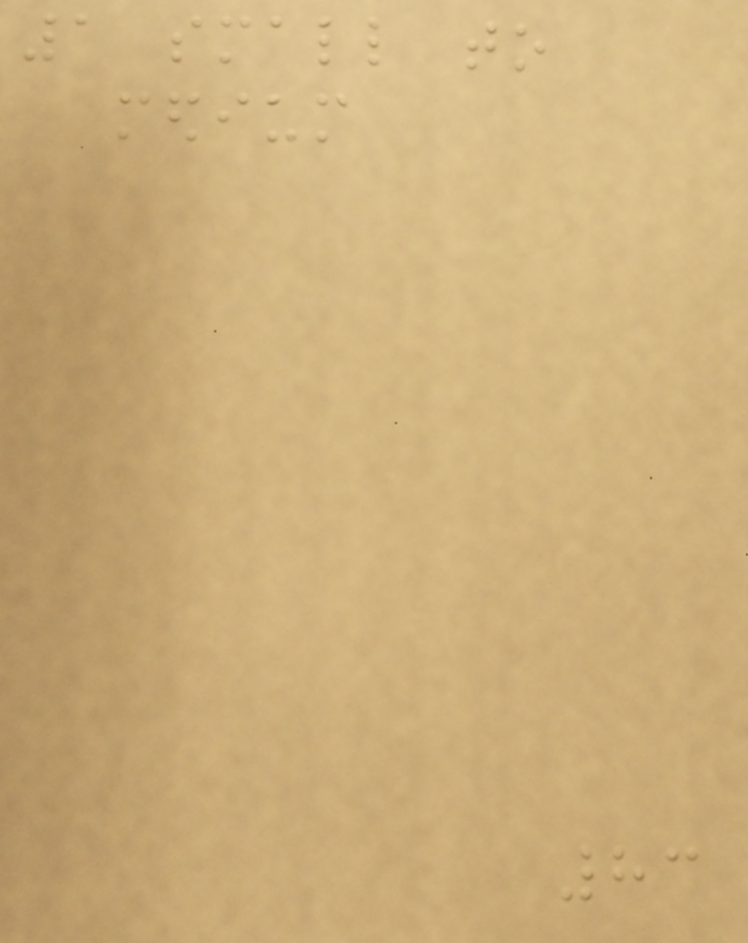1 small to
medium
83
